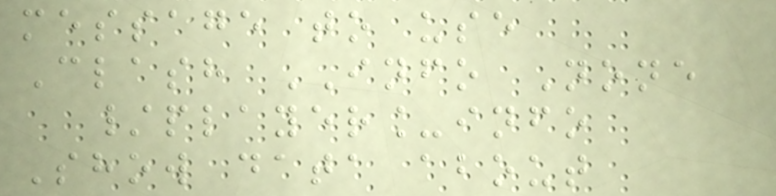message to use
Clash INFO None
/player_info
Show data about
